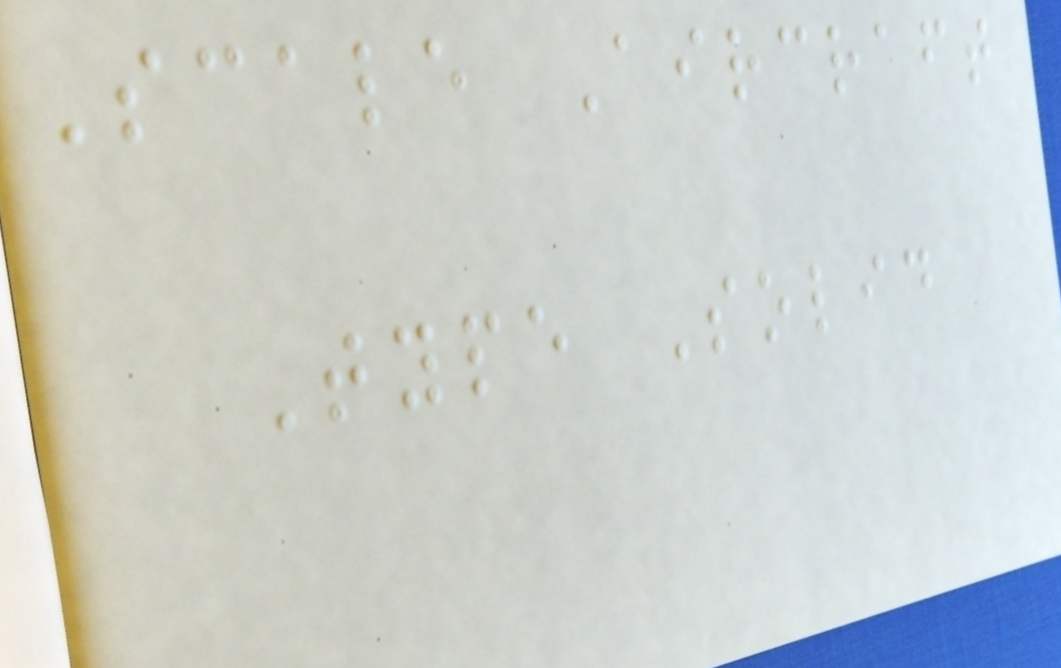Scale Aircraft
Type Solid
